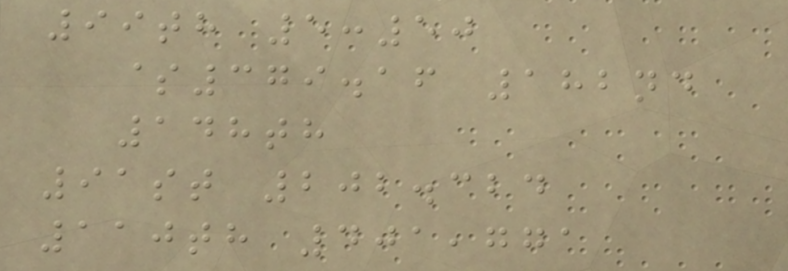99th 5:50
$379.16 182nd
148th
91st 202.324
110th 401,771
